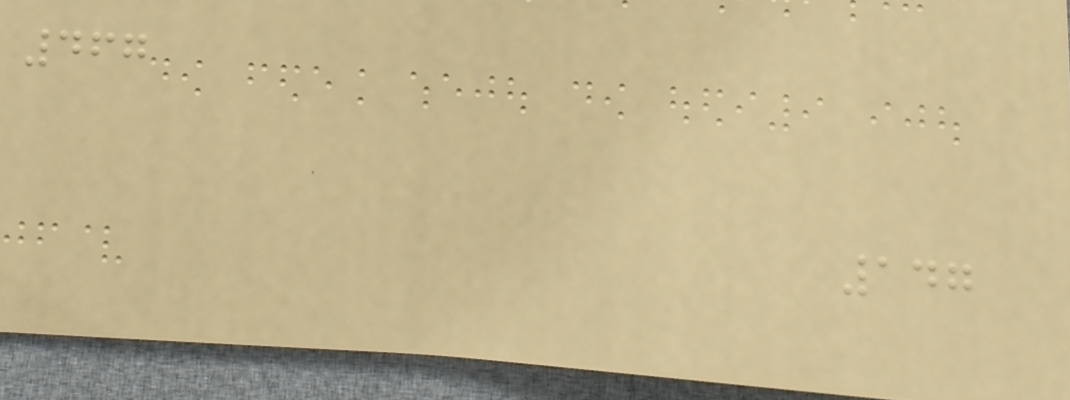467
147
